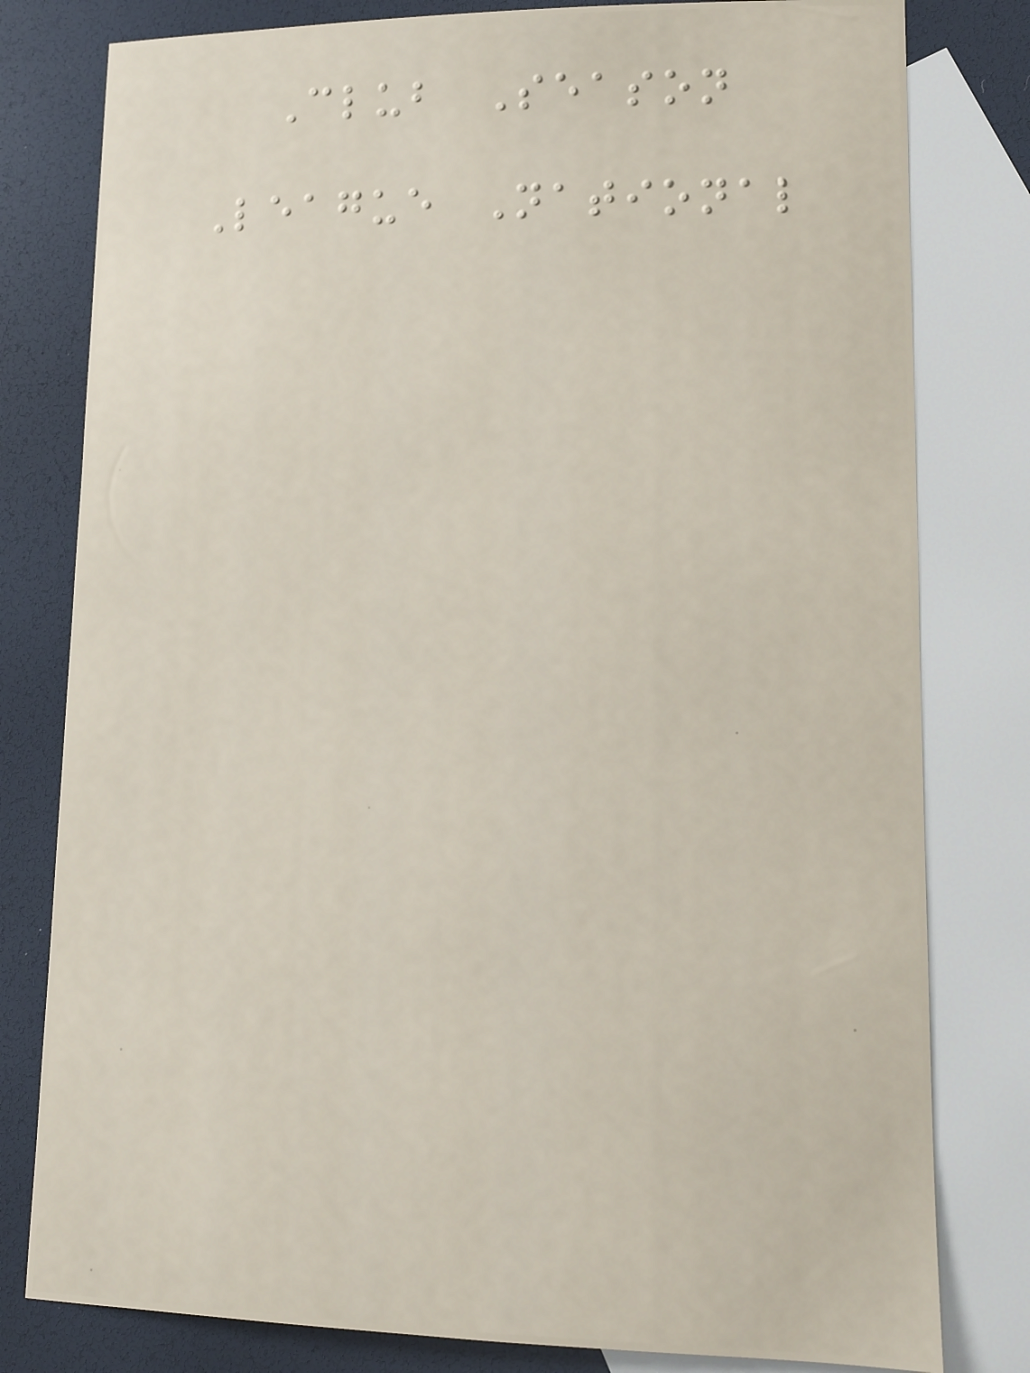Club Season
League National
